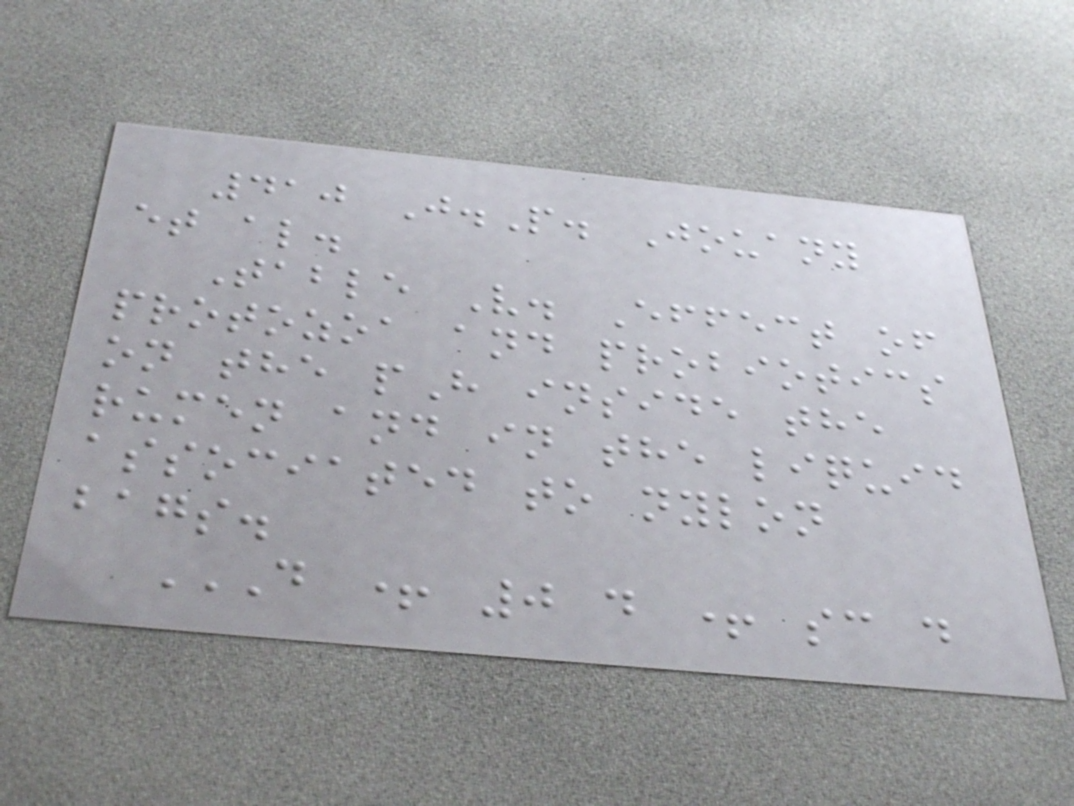410 J.P. Jouany
et al.
Table V. Effect of
protozoa and probiotics
on the pH inside the
rumen and in the liquid
associated to nylon
bags.
D + 0 D + SC D
